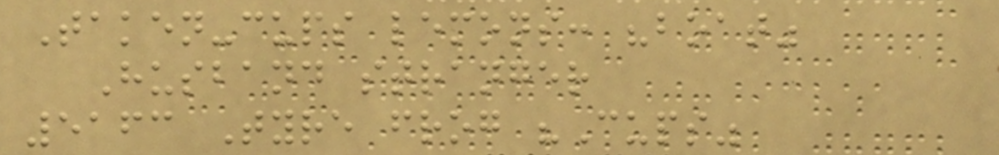Taken-cups lemons: "boat"
Husband stranger
5163 Tyre frog "Cups"
